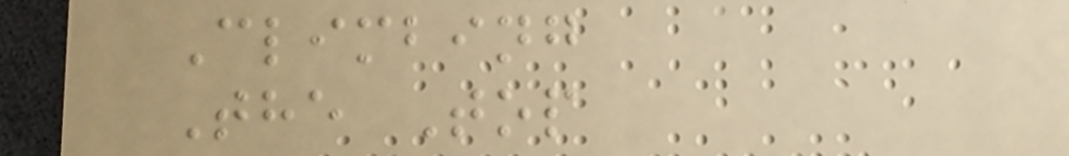Climbing
The Top
